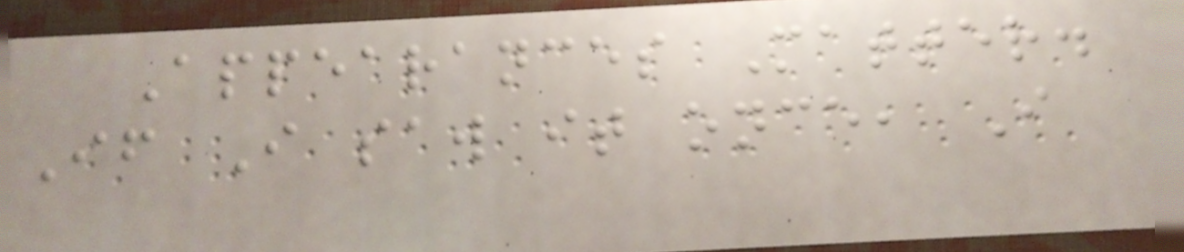Appearances Matter.
If I saw it once, I
